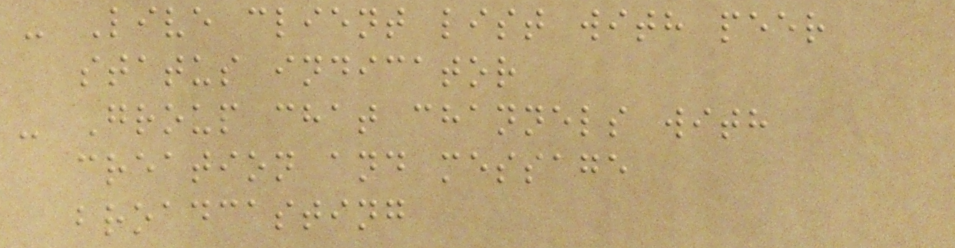- Live client list with peer
status indicator
- Group chat channels with
creation and message
broadcasting
